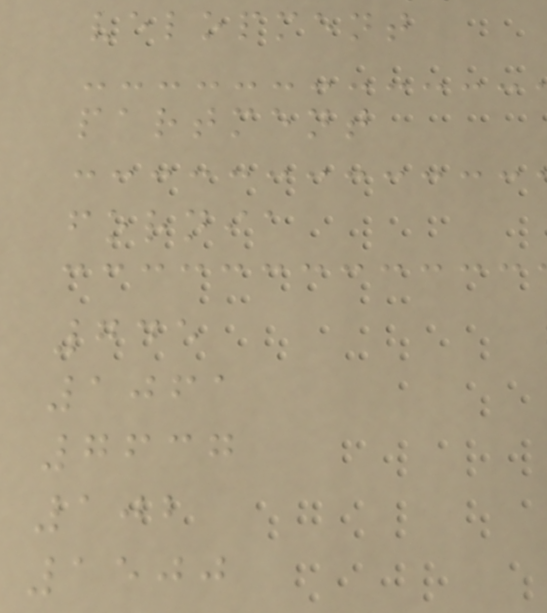velopment
partment
fornia
745
1061
7637
102
1500
